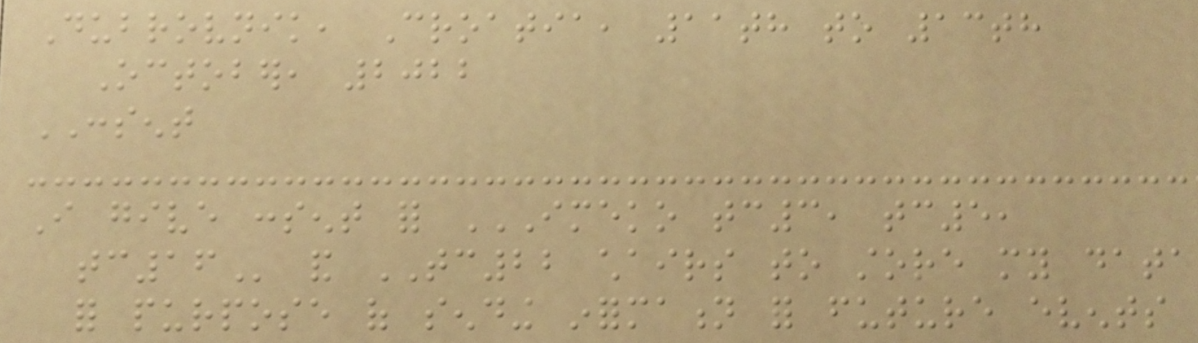Dubrovnik, Croatia, 11th to 13th
October, 2022
CONSENT
I give consent for IMEKO TC3, TC5,
TC16 and TC22 chairs to store my data
for purpose of sending information for future events
